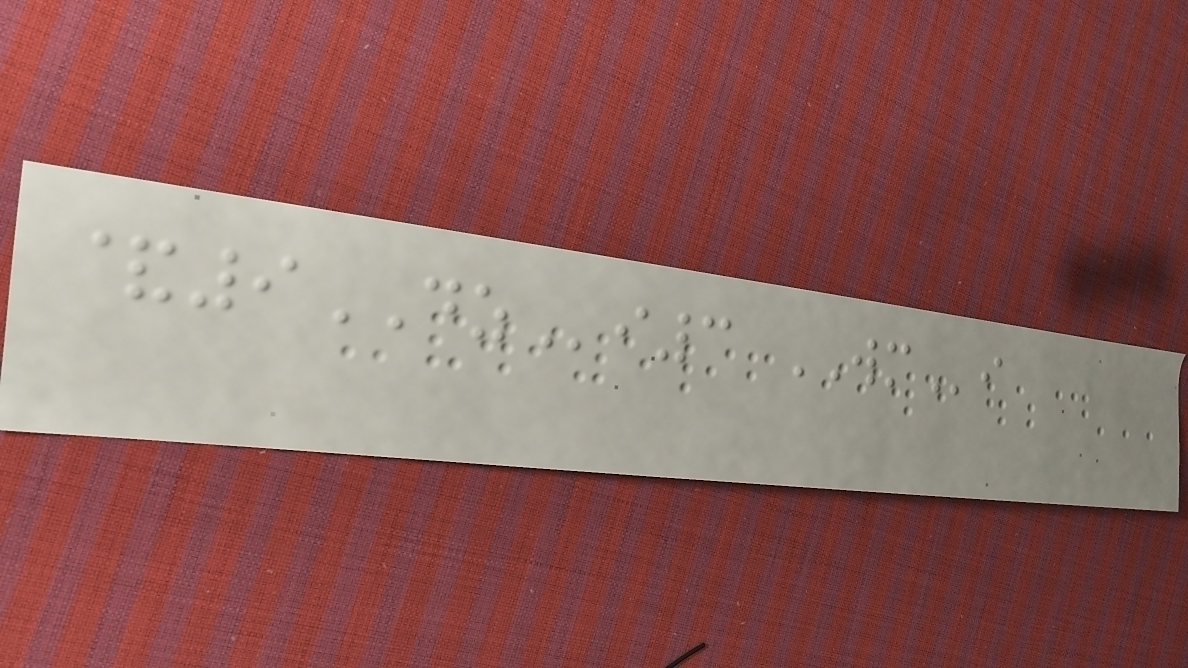&9DZi3 WMi
